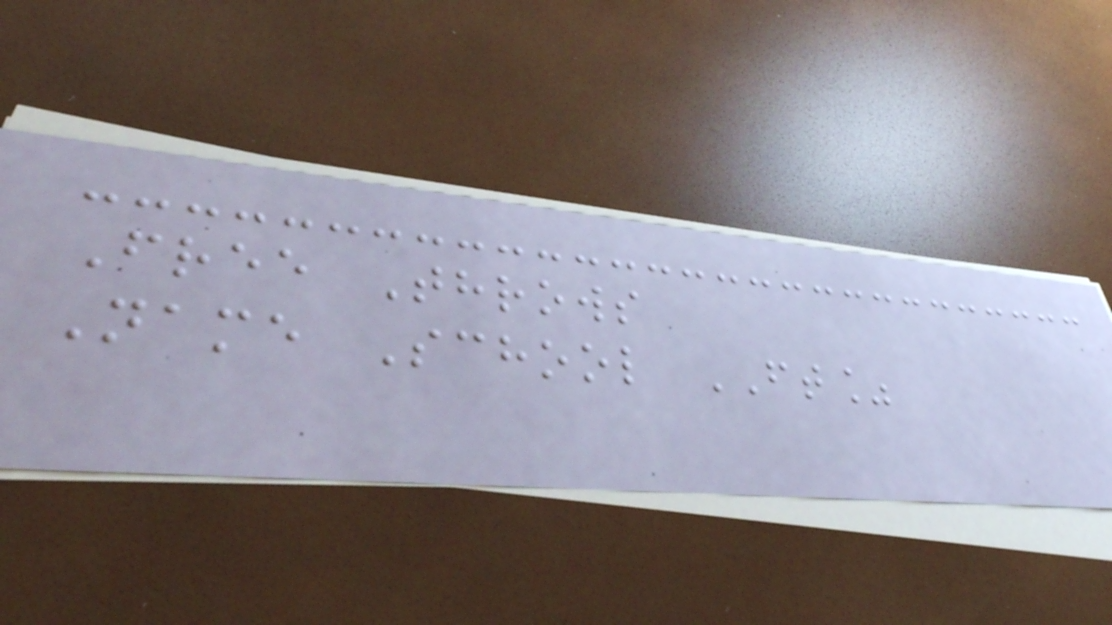Free Throws
Name School FT%
